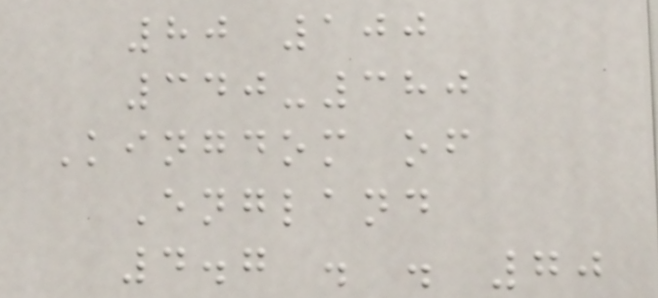80 100
340-380
Kingdom of
England
4.7 . . 70
